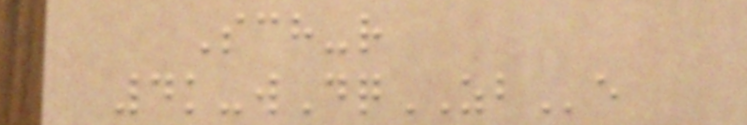Sch-r
4k-wDqZBe
